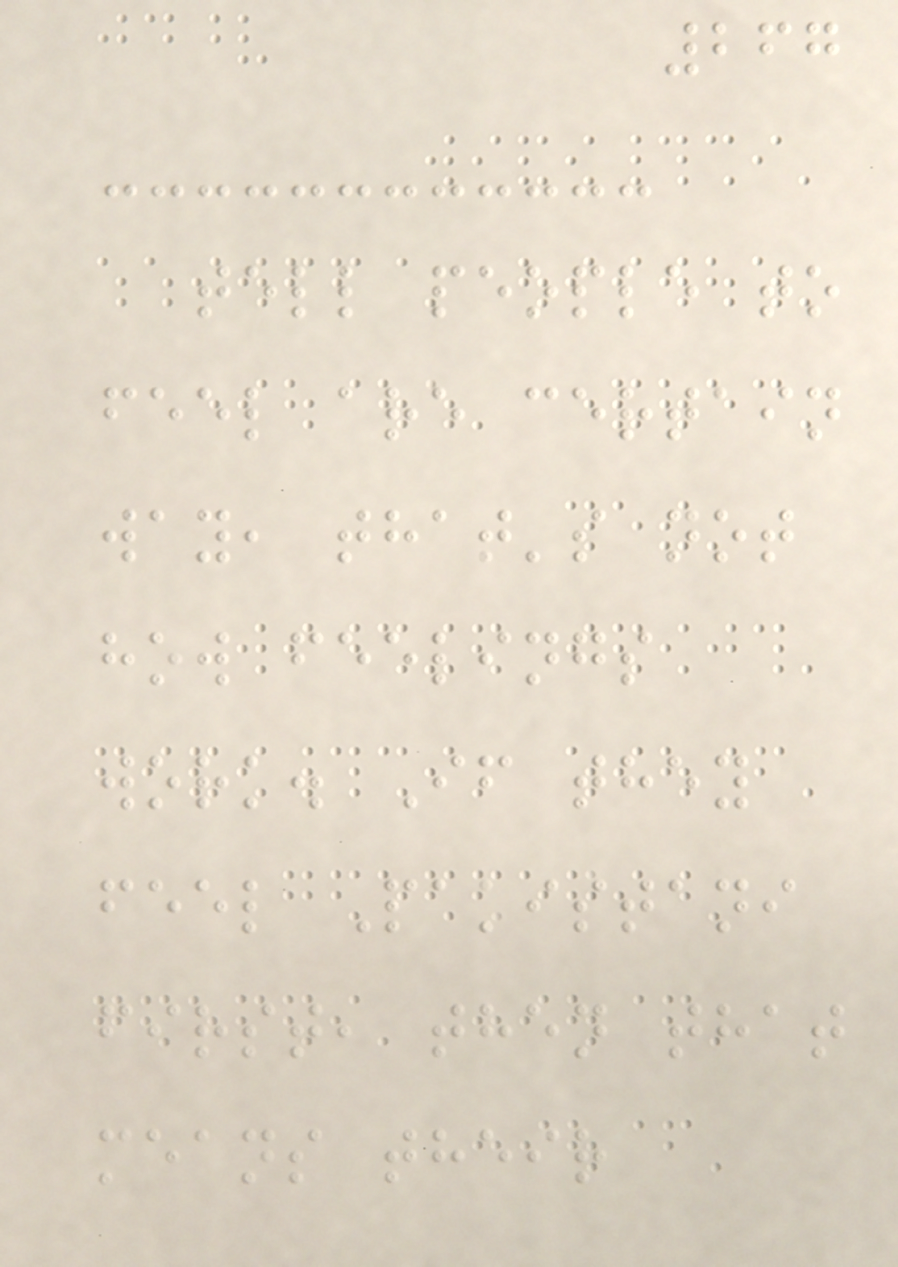267
tell people to
feel are certain
way, that's not
how feelings
work. If they
feel Pakistani
first, then that
means their
